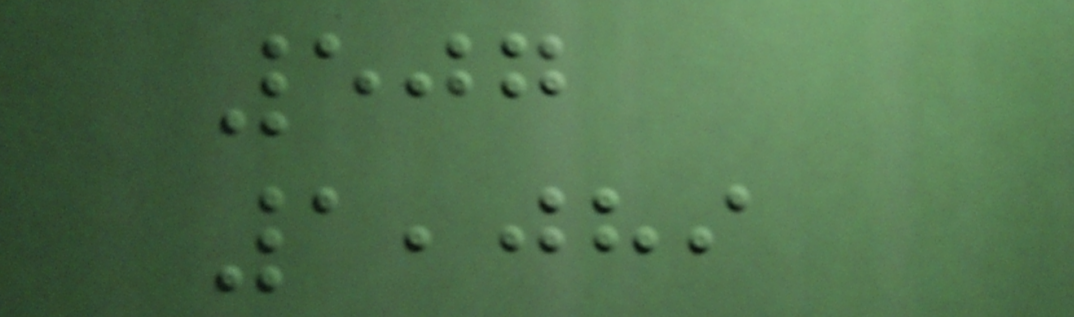507
1,089
